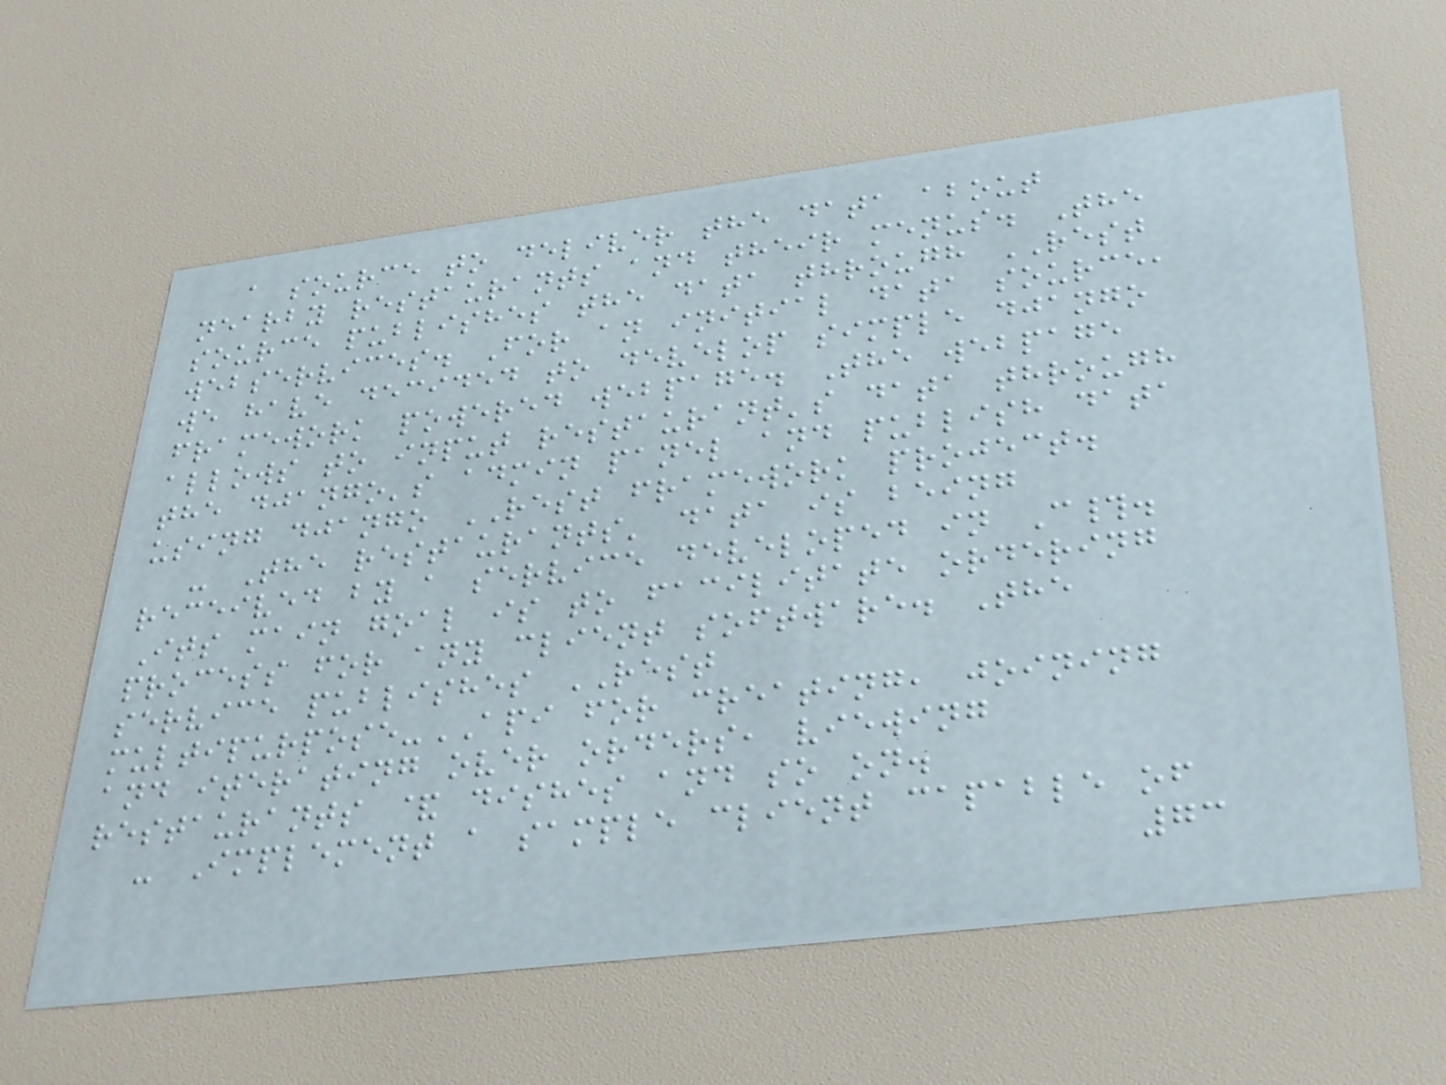a source to deliver the data about
nearby restaurants and their menus. The
source publishes the data through REST
webservices. For an initial data source,
we have decided to develop simple django
framework powered webpage. The webpage
allows to input restaurant's data through
the django's admin panel and publish data
using django REST framework project.
- The restaurants' data is being
received by a service developed in C#.
Its main goal is to facilitate ordering
process for any client software. The
service publishes REST
multipurpose-API for creating, joining
and iterating over orders, viewing
restaurants & dishes and so on.
- Implement a sample client capable of
73
